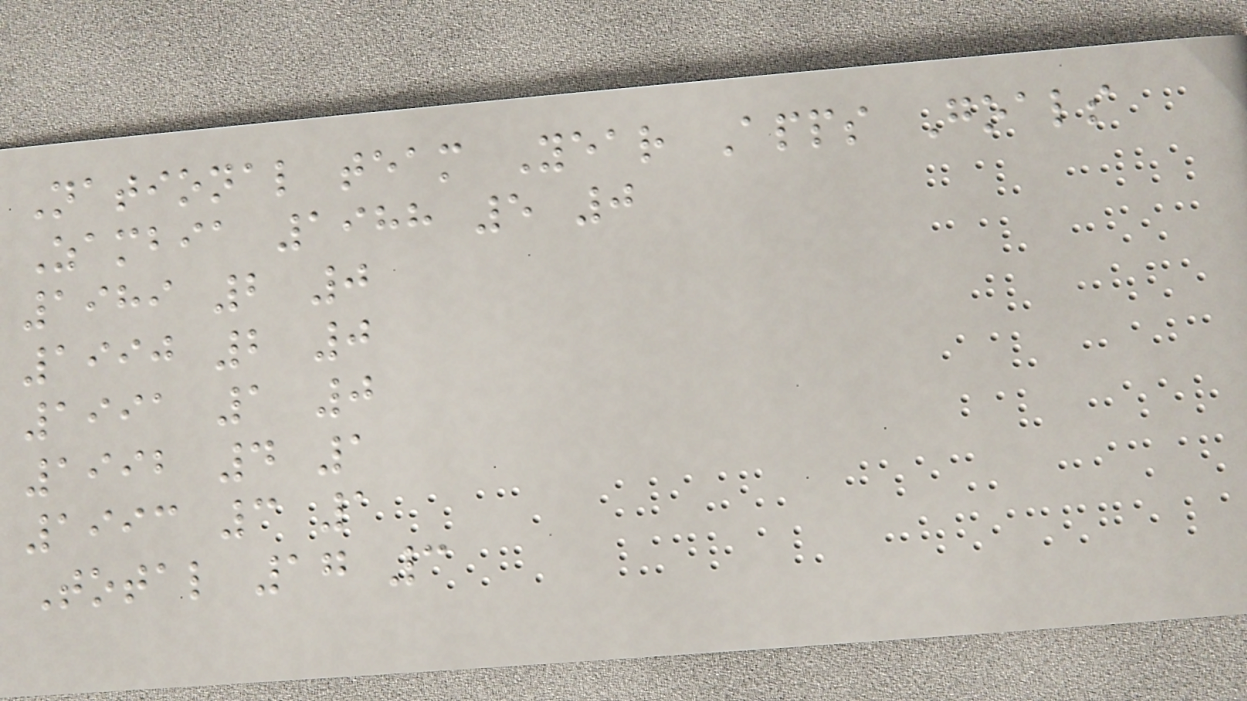National team Year Apps Goals
Zambia 1988 5 0
1989 2 0
1990 2 0
1991 1 0
1992 4 1
1993 3 1
Total 17 3
